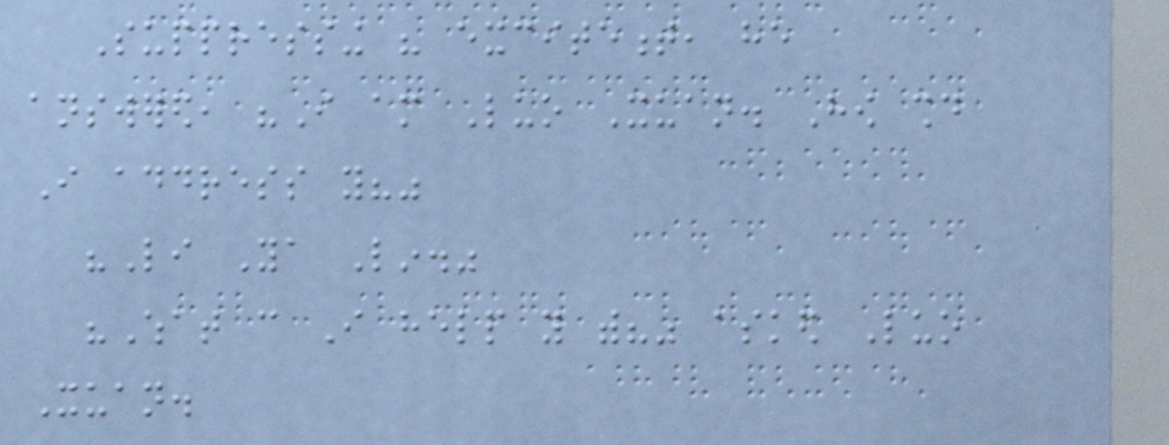Suppressing his excitement, he
answered, "I am Luo Xuan. How should
I address you?"
"Li Ya Lin."
"What can I help you with?" asked Luo
Xuan.
